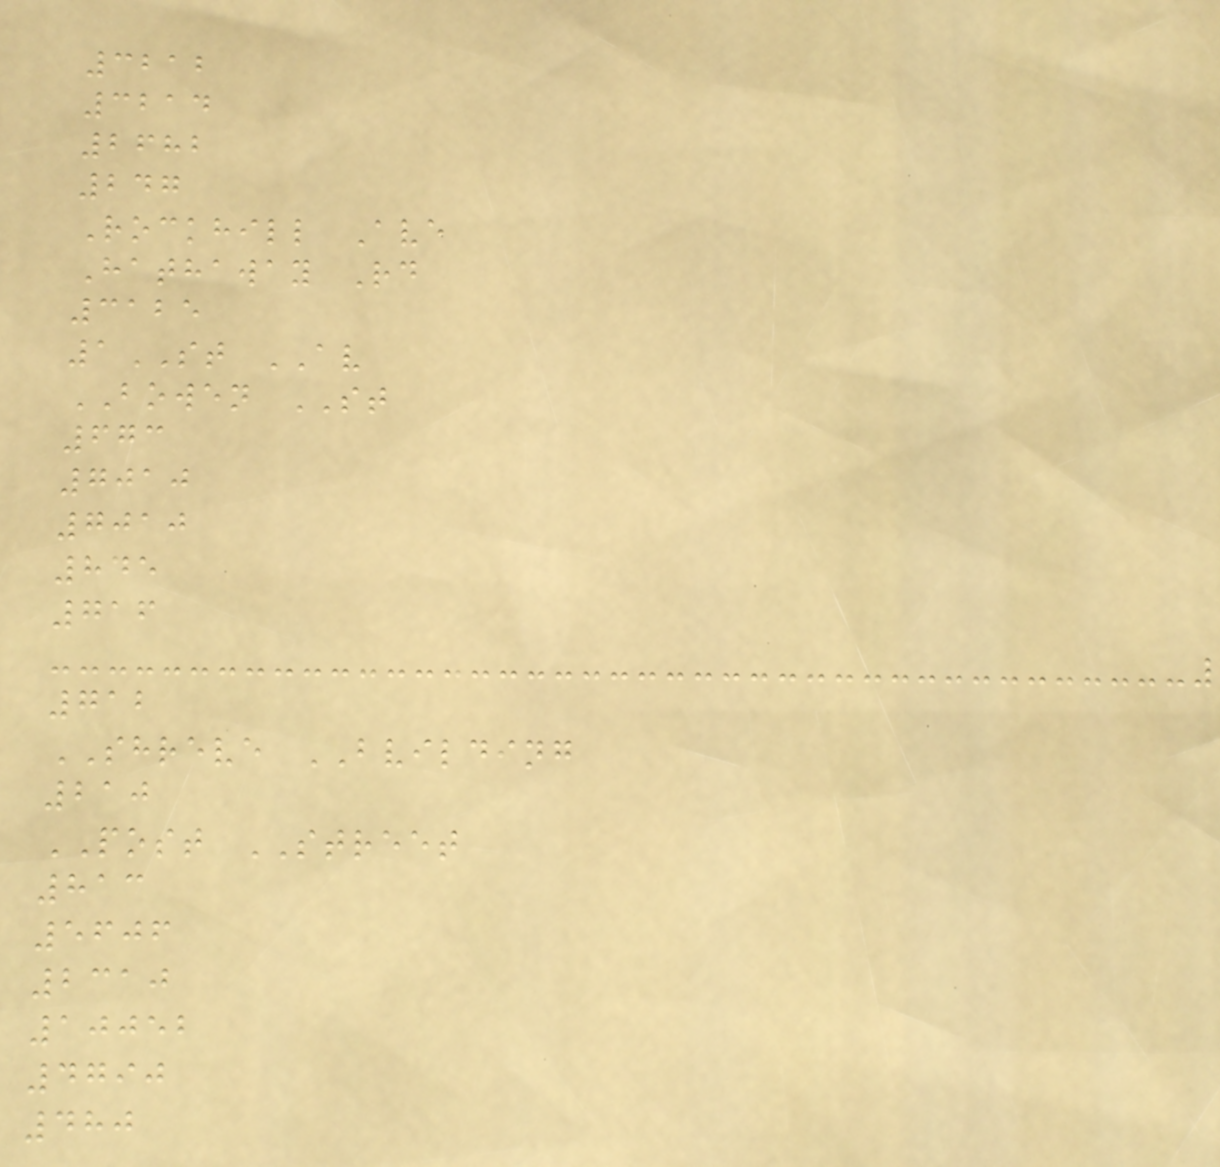3212
3214
2682
247
Rockhill Ave
Hathaway Rd
3125
1ST AV
BOWEN ST
673
7010
7010
845
716
712
SHREVE BVILDING
210
POST STREET
813
5606
2310
10052
4790
480
